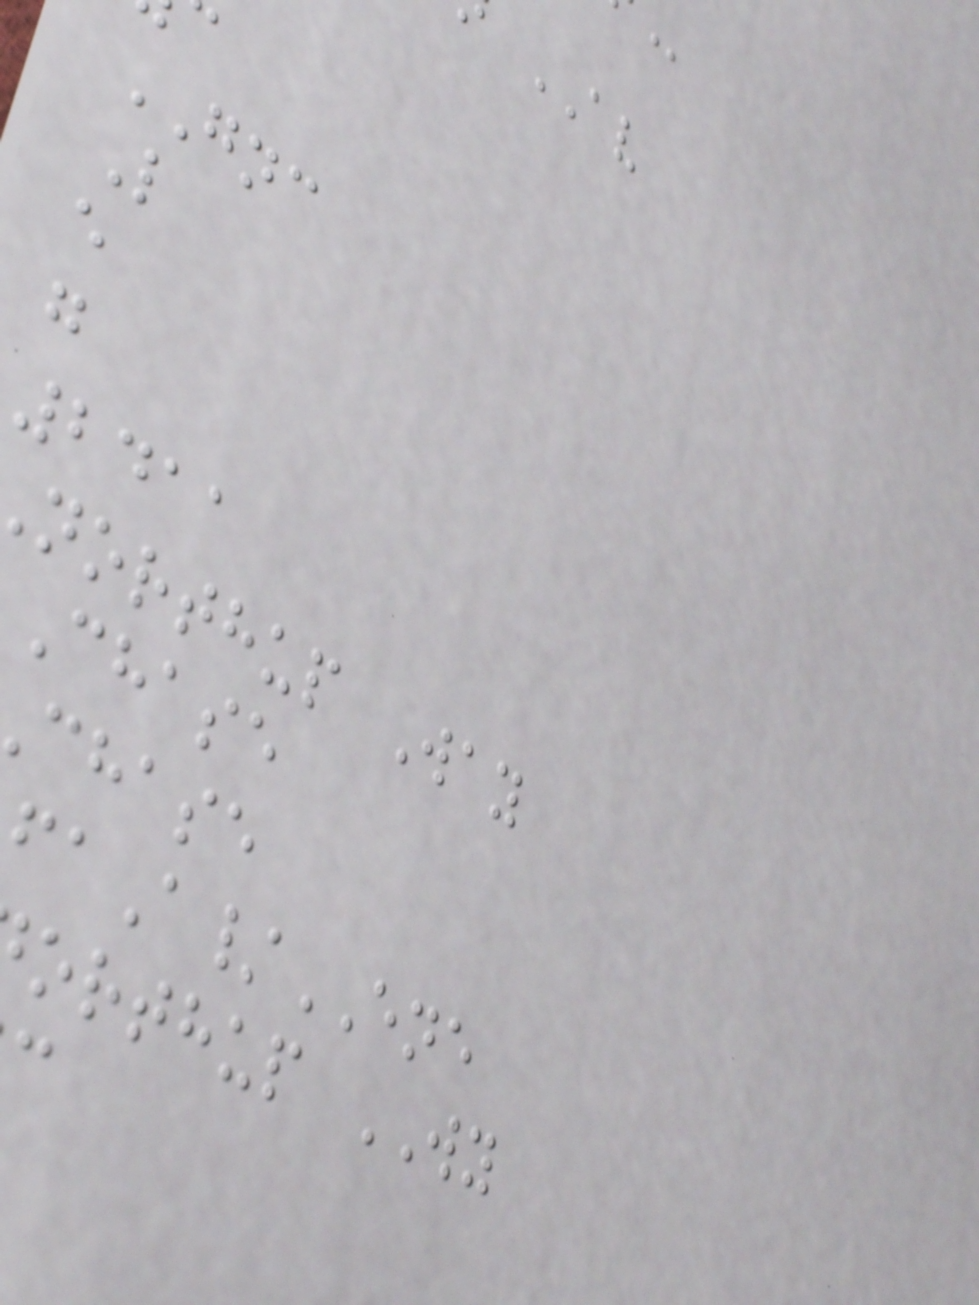AV
GNC
L
e
g
2411
northup Way
chase
chase
A/ENE
orthup WY
